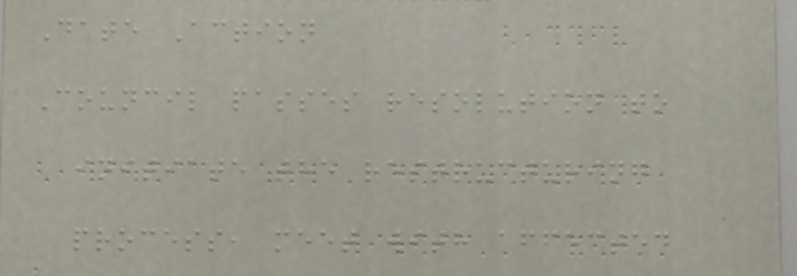Date Action
Council passes resolution to
initiate the restructuring
process, meet with affected
